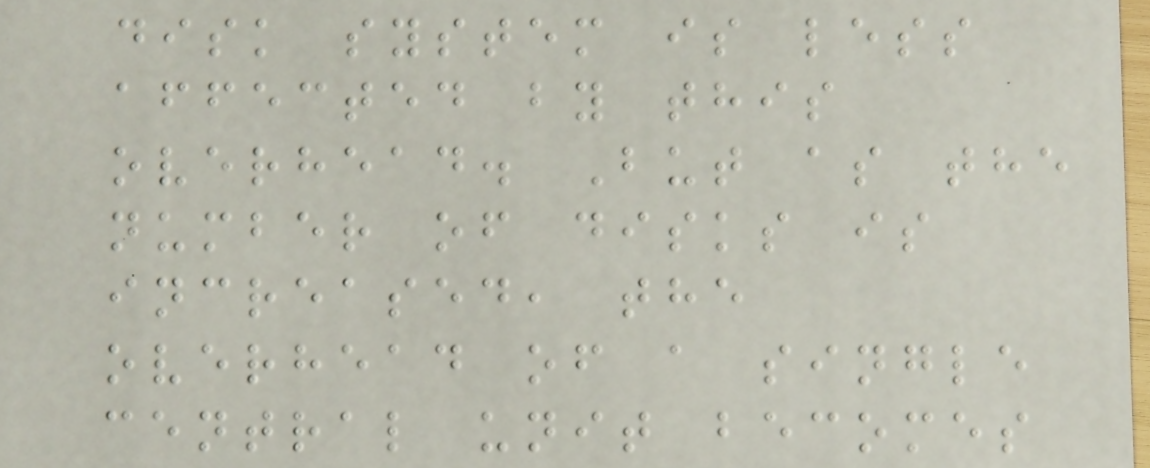disk system is less
affected by this
overhead. But as the
number of disks is
increased, the
overhead of a single
central unit becomes
